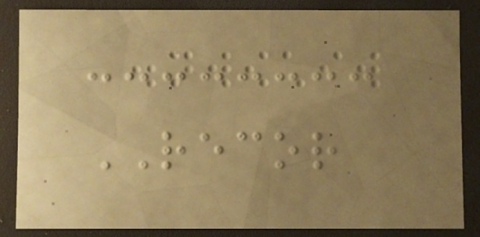RECOR
